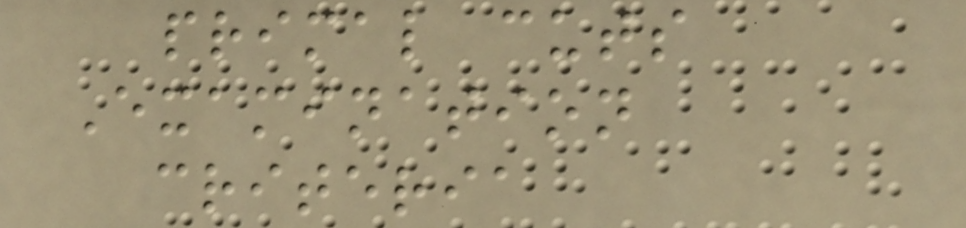primal cuts
Examination
criteria
